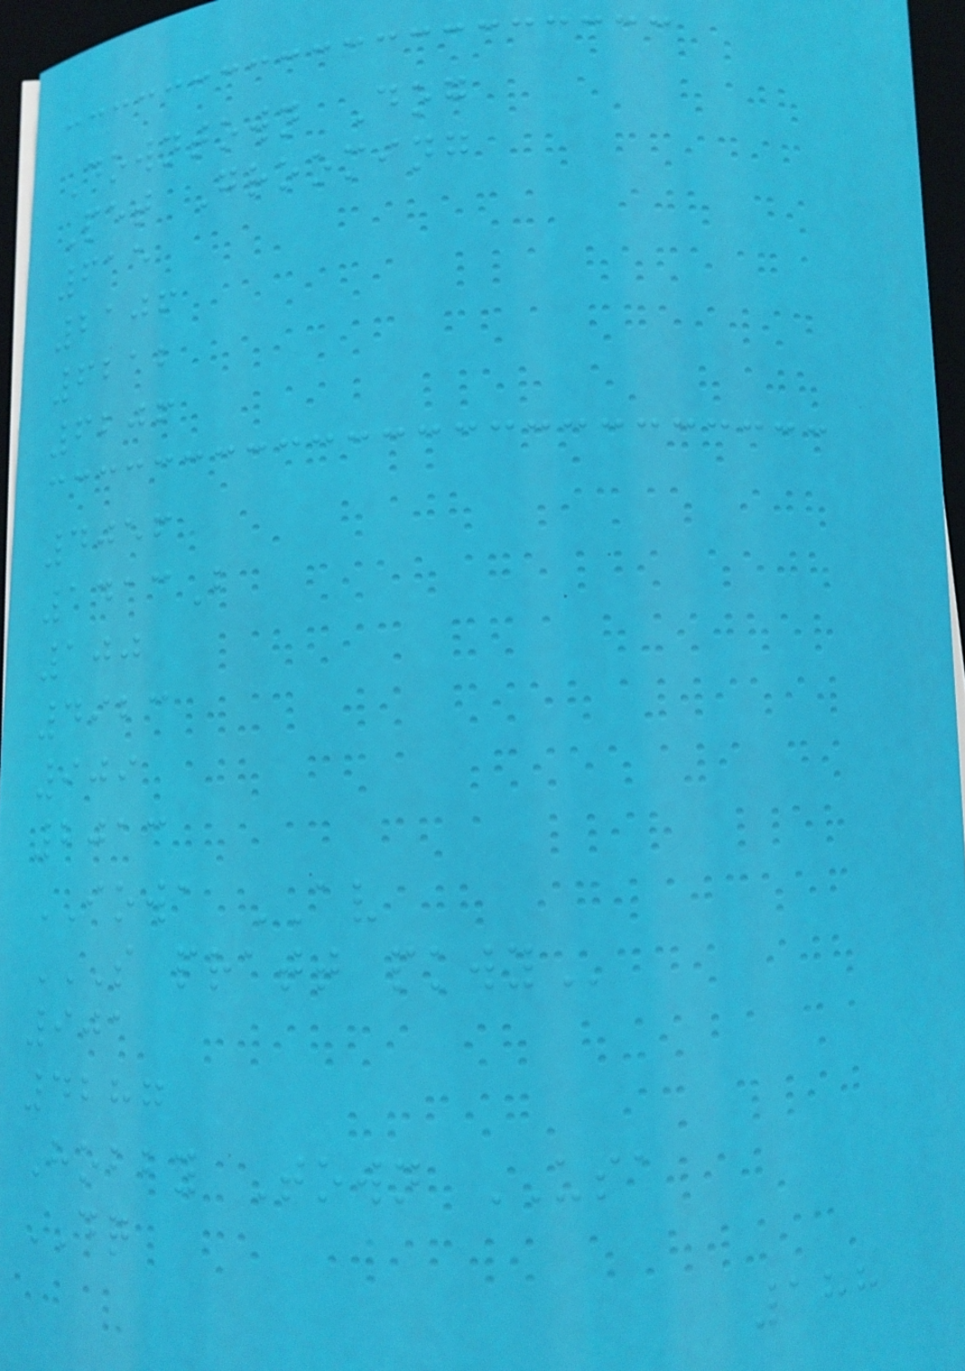Downtown Dog
Pet Grooming
615
2106
6212
6206
4056
1413B
100
4923
909
2013
IOWA AV
S PRATT PKWY
901
4287
Hobby Town USA
DQ
188
